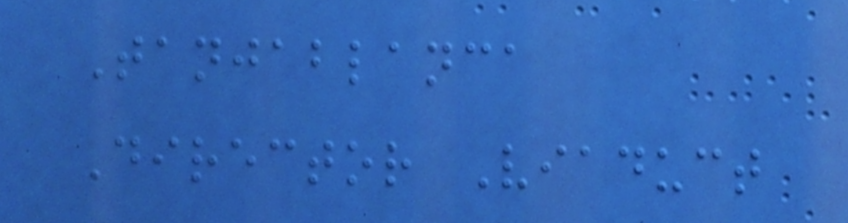Tanjablanca
Director Viaduct
